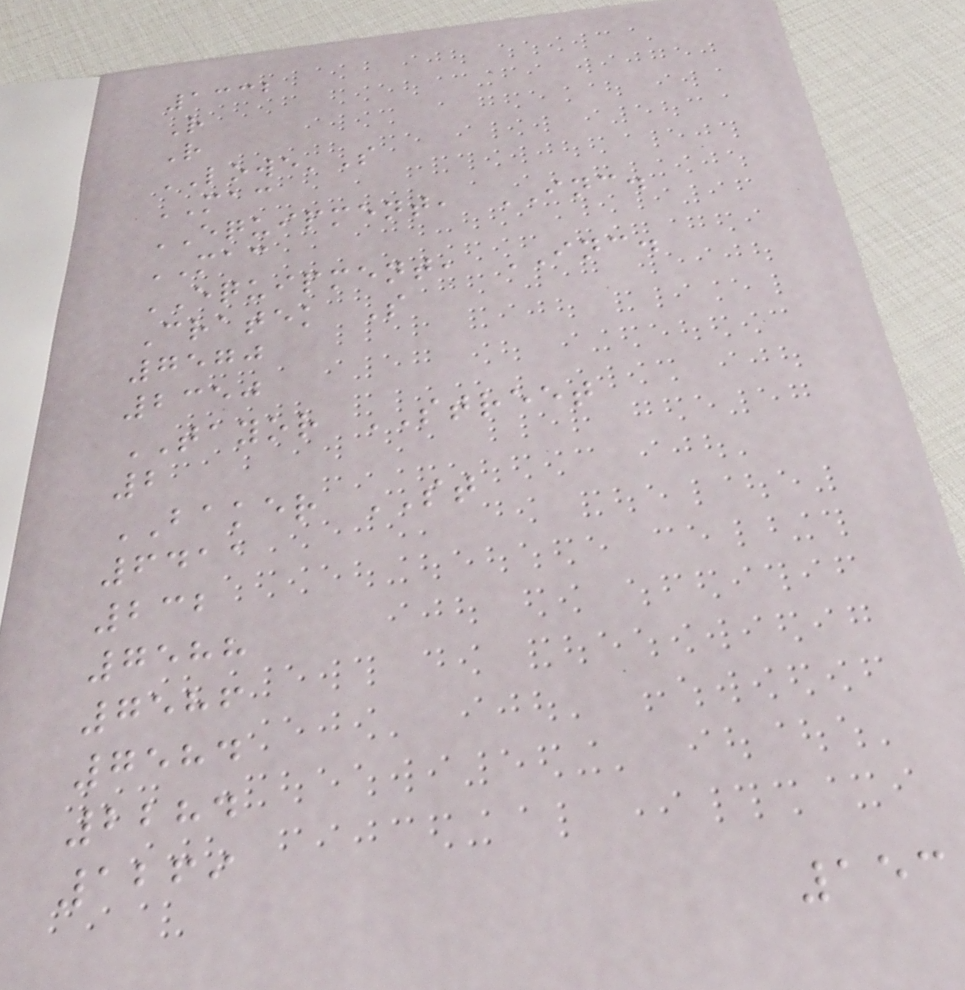1332
R
R
LOWE'S
MAC
EQUIPMENT, INC.
MAC
EQUIPMENT, INC.
Cratek S
7570
2350
TAYOR STREET
2
BAKER ST
6411
232
7588
7586
7584
2284
1269
153
